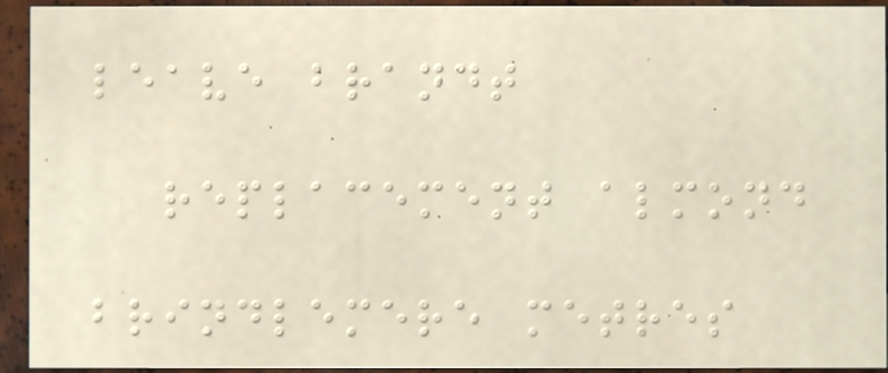leave brandt
replacement almond
brindlemere metres
